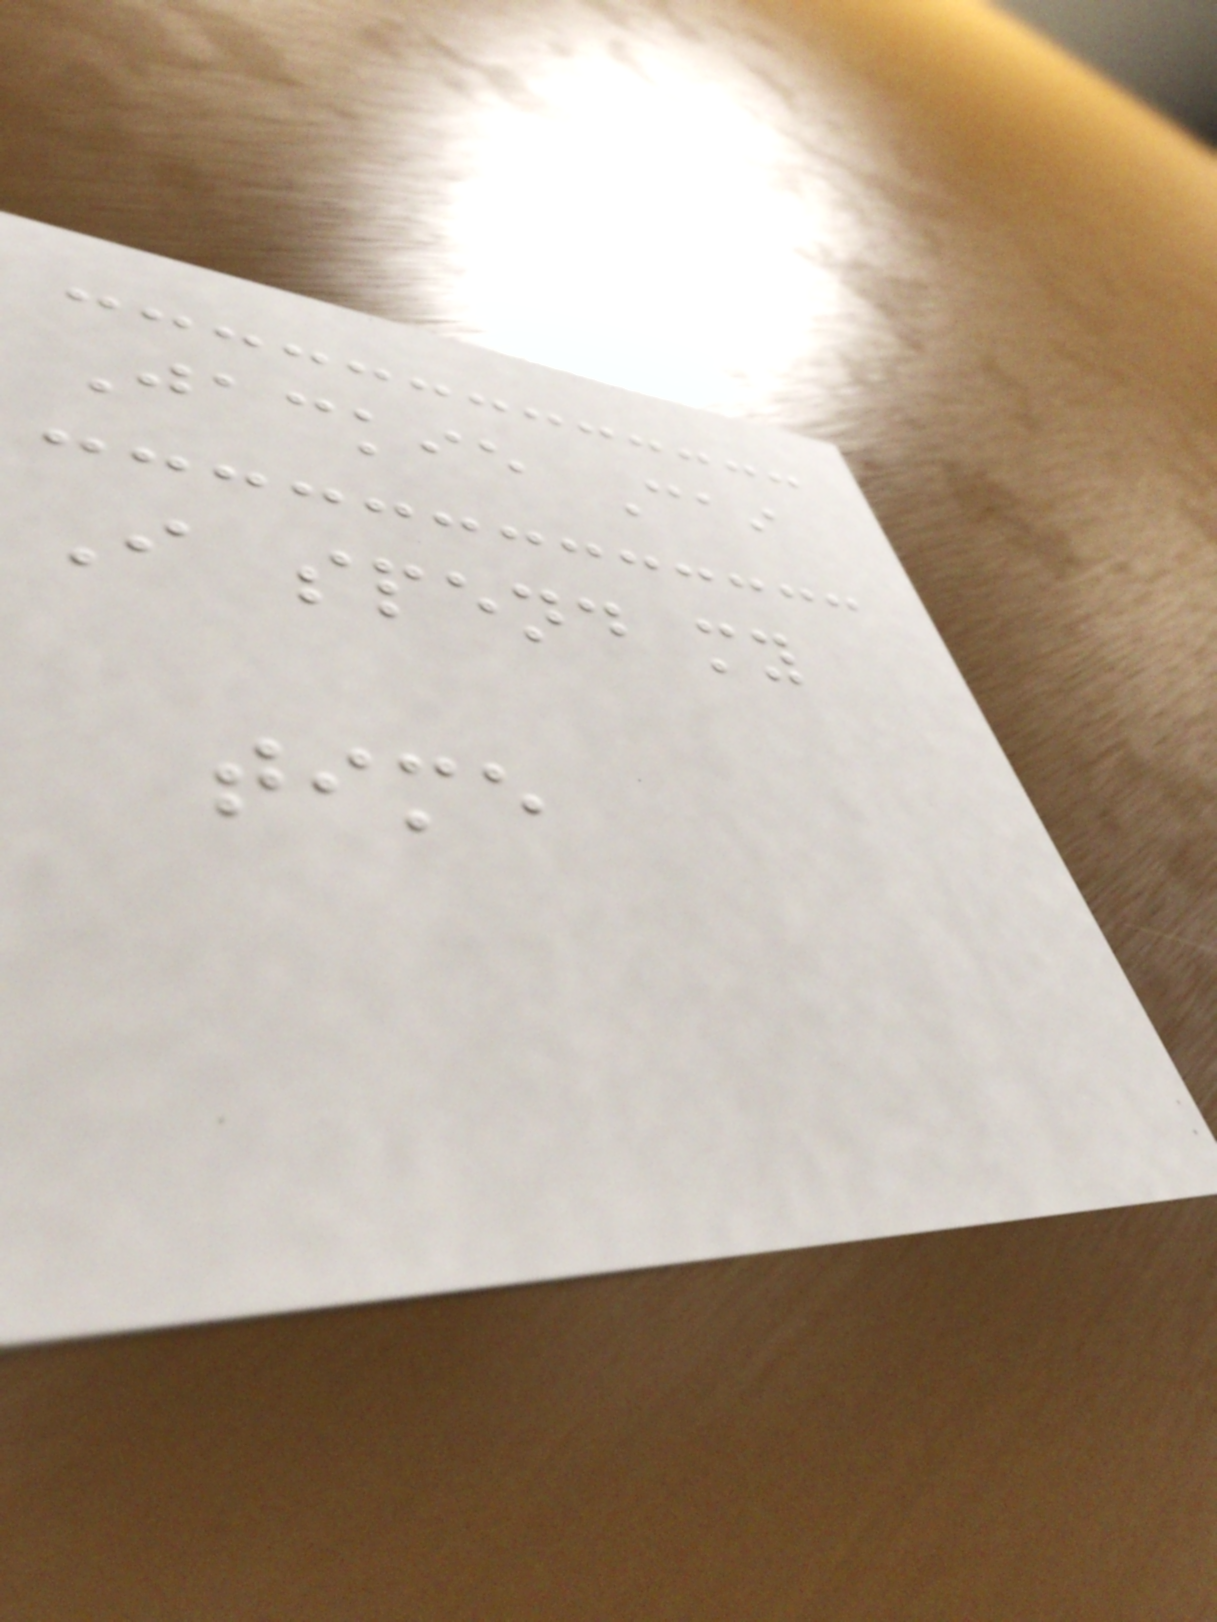Jackie Cai
I spend my
time
